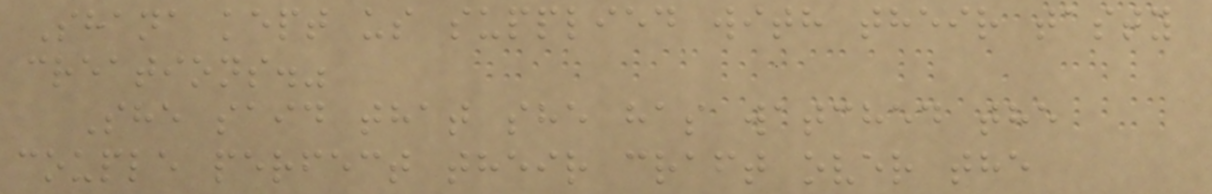Shana kept us supplied with their tasty
creations."
She said that she has watched the
couple perfect their craft over the
